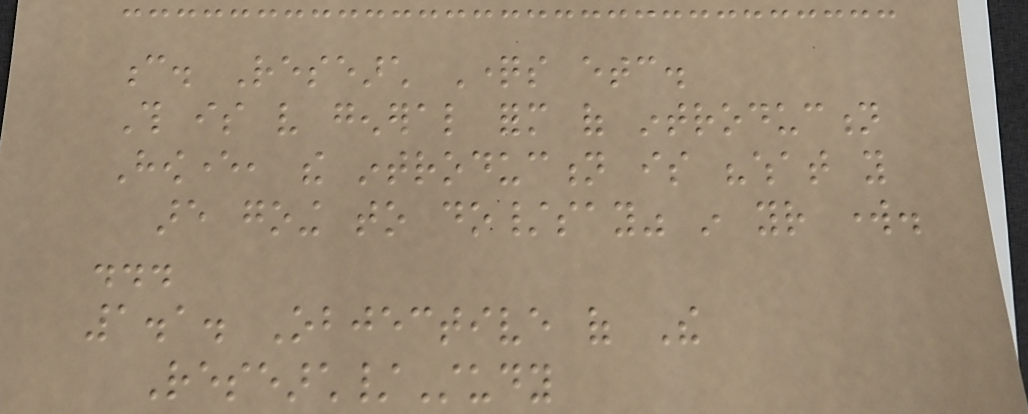c. Research Questions etc.
This is very general form of introduction
However, the introduction is "what you
are going to do/say" in your work.
...
1.1. Objective of The
Research/Study
